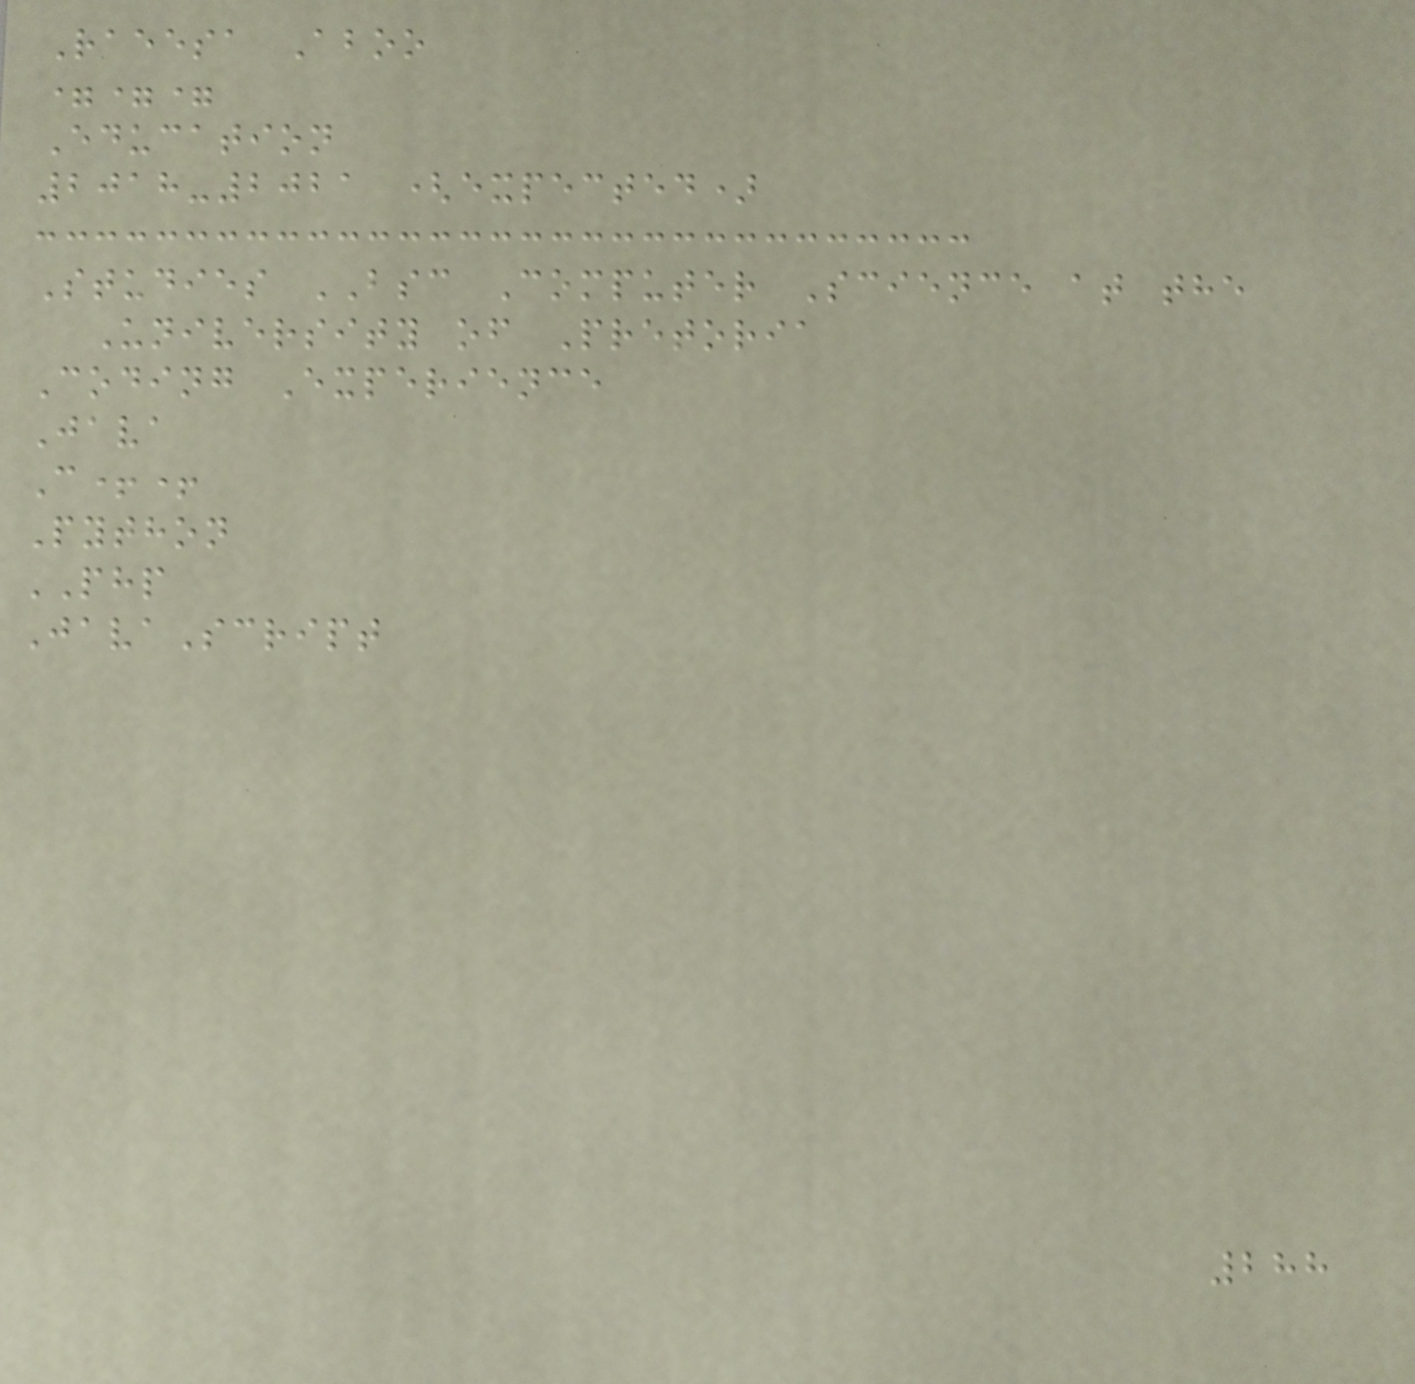Raeesa Aboo
===
Education
2018-2021 (expected)
Studies BSC Computer Science at the
University of Pretoria
Coding Experience
Java
C++
Python
PHP
JavaScript
288
